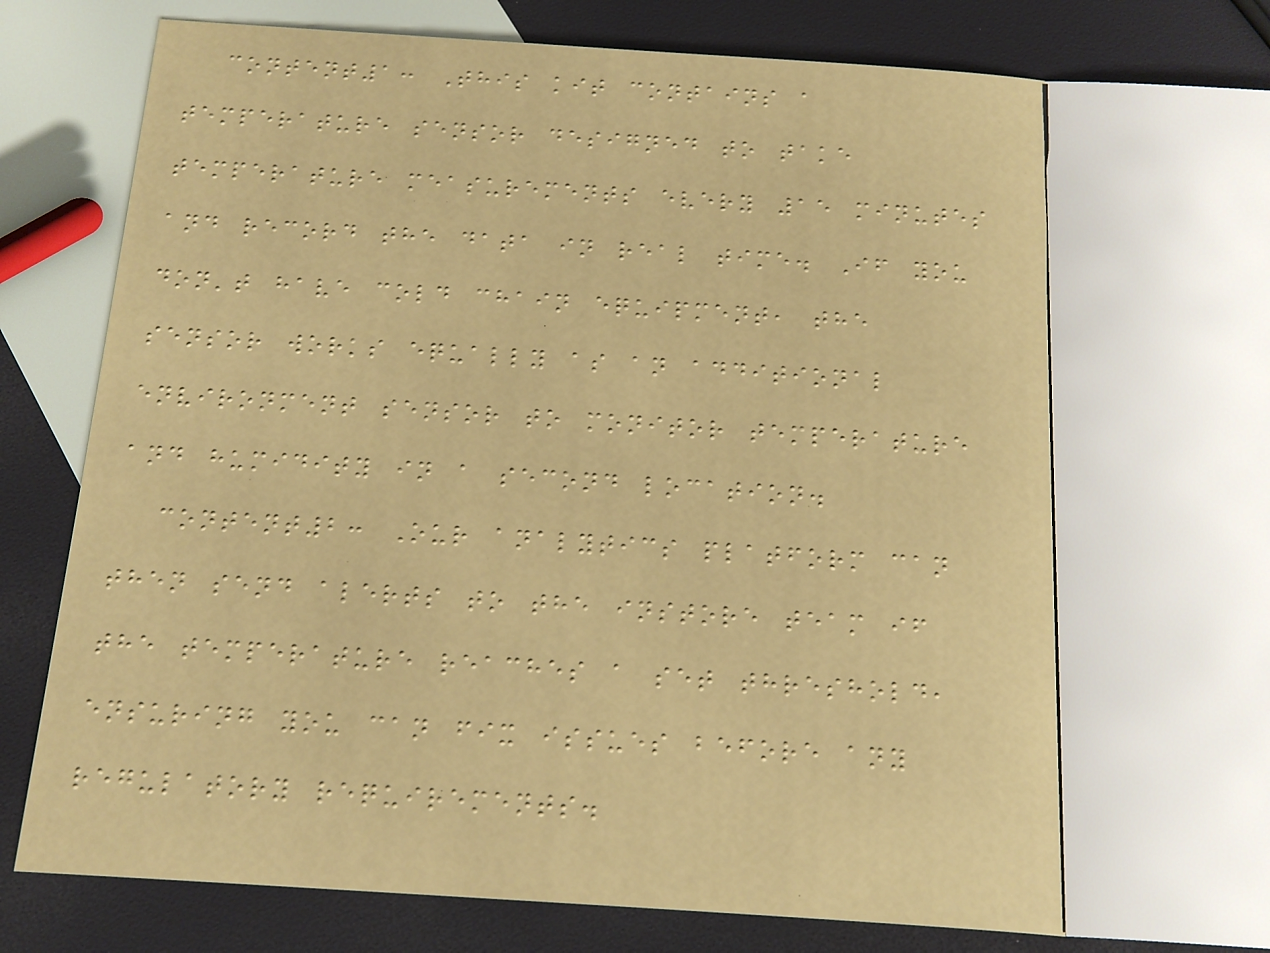content1: This kit contains a
temperature sensor designed to take
temperature measurements every 15 minutes
and record the data in real time. If you
don't have cold chain equipment, the
sensor works equally as an additional
environment sensor to monitor temperature
and humidity in a second location.
content2: Our analytics platform can
then send alerts to the instore team if
the temperature reaches a set threshold,
ensuring you can fix issues before any
regulatory requirements.
